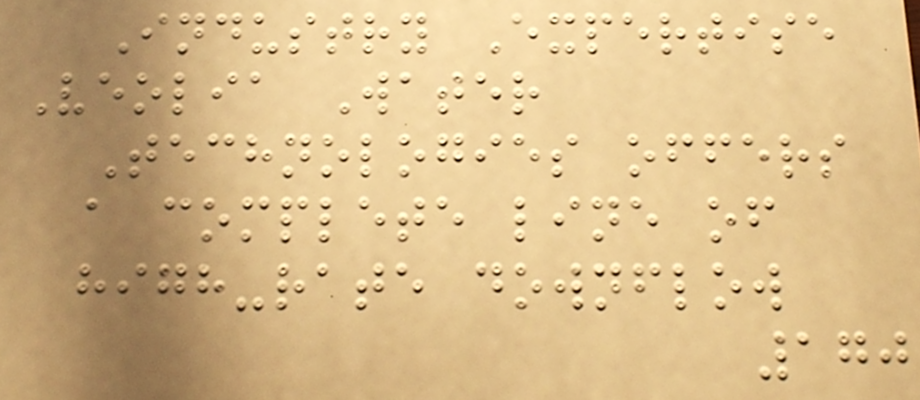Industry Expertise
Veolia Water
Technologies offers
a complete line of
high-rate downflow
170
